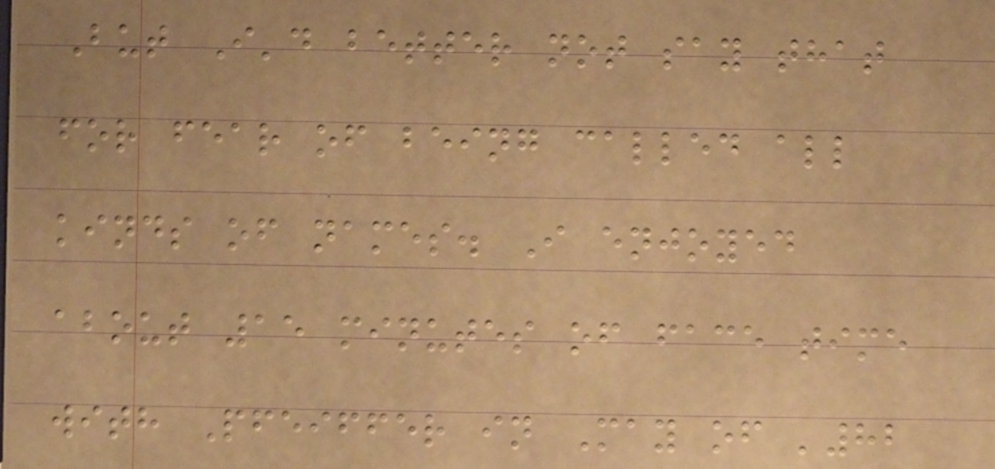But I'd better not say that
for fear of being called all
kinds of names. I enjoyed
about 15 minutes of face time
with Pfeiffer in May of '82
